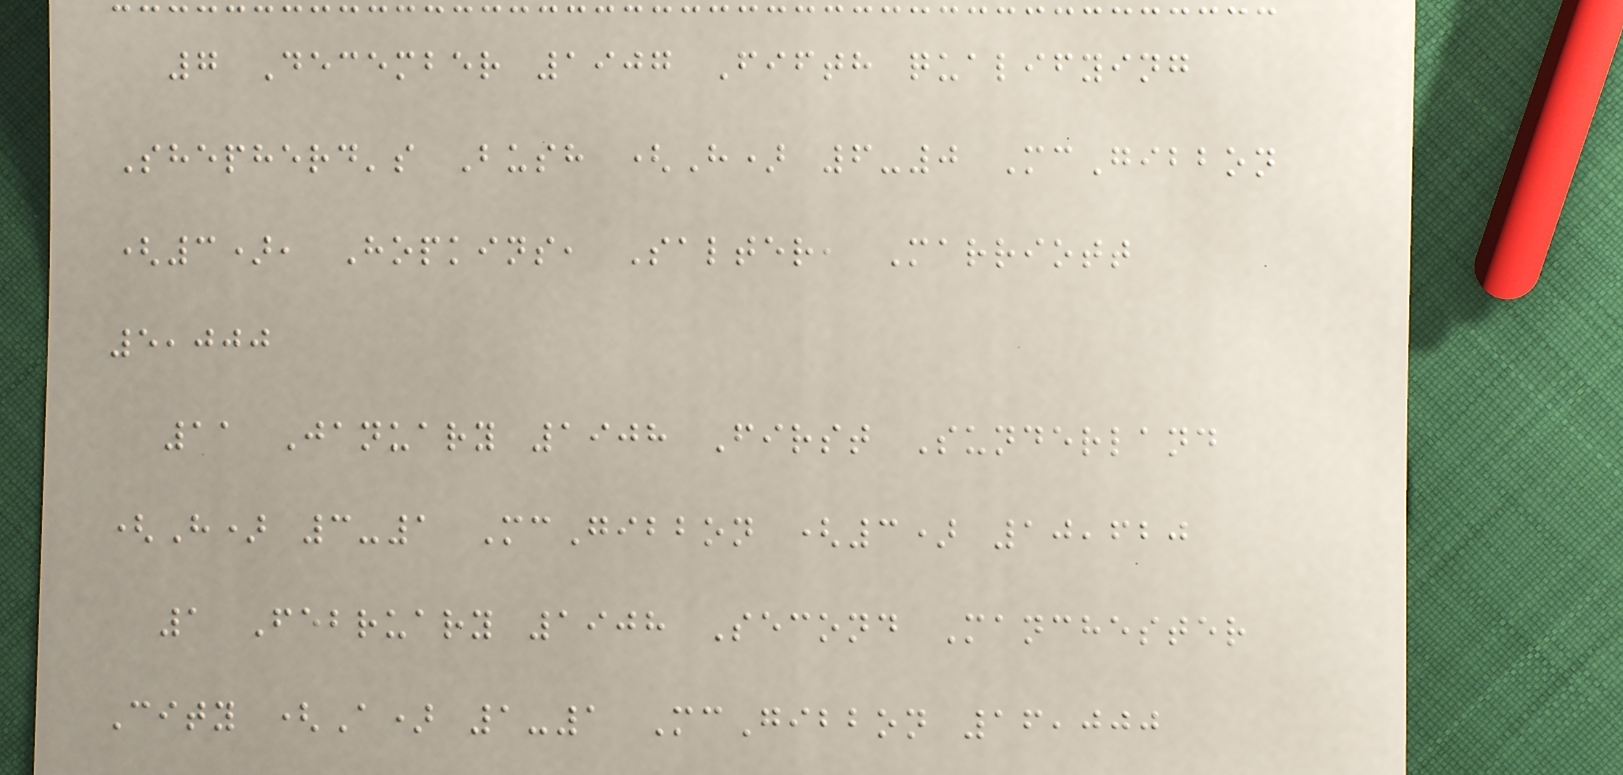7 December 1907 Fifth qualifying
Shepherd's Bush (H) 6-0 McGibbon
(3), Hopkins, Salter, Marriott
5,000
11 January 1908 First Sunderland
(H) 3-1 McGibbon (3) 10,620
1 February 1908 Second Manchester
City (A) 1-1 McGibbon 16,000
